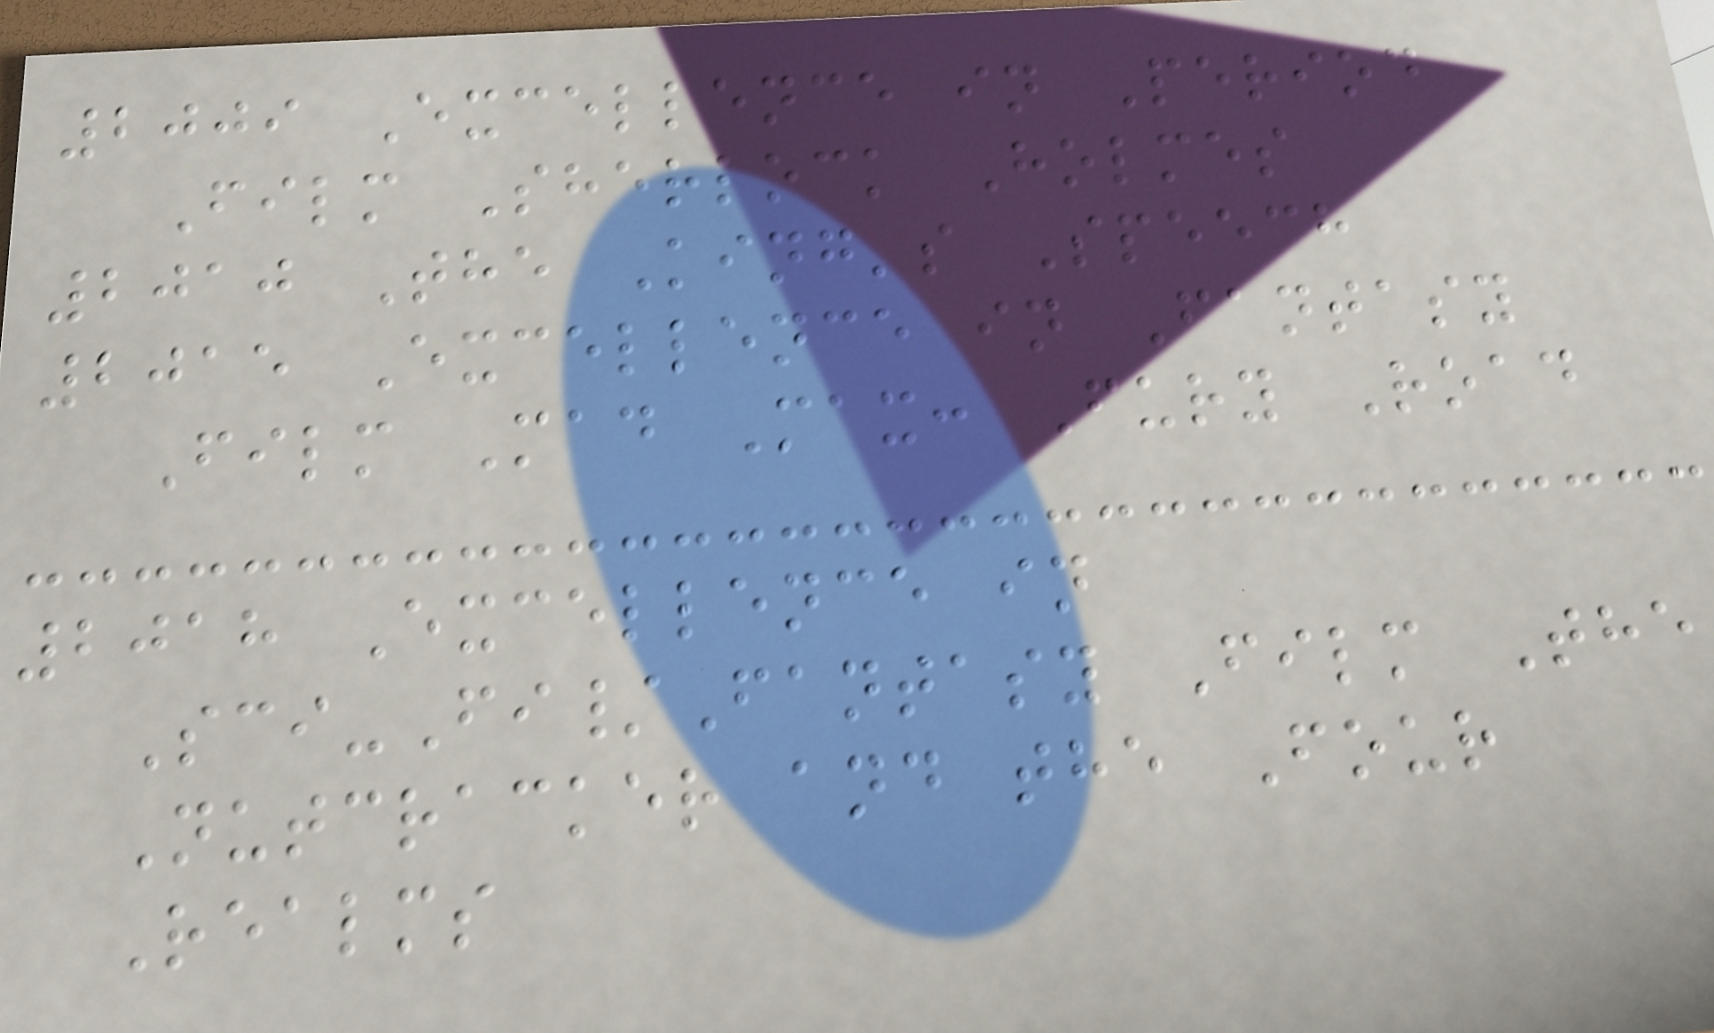2009 Excellence in Period
Film Sherlock Holmes
2010 The King's Speech
2015 Excellence in Fantasy
Film Mad Max: Fury Road
2018 Excellence in
Sci-Fi/Fantasy Film The
Nutcracker and the Four
Realms
